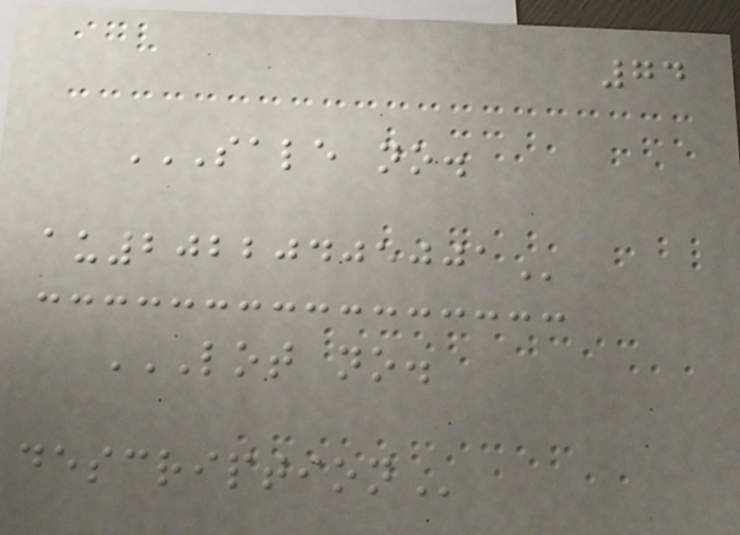74
SALE NO.
AU20220405001
LOT NO.
DESCRIPTION
